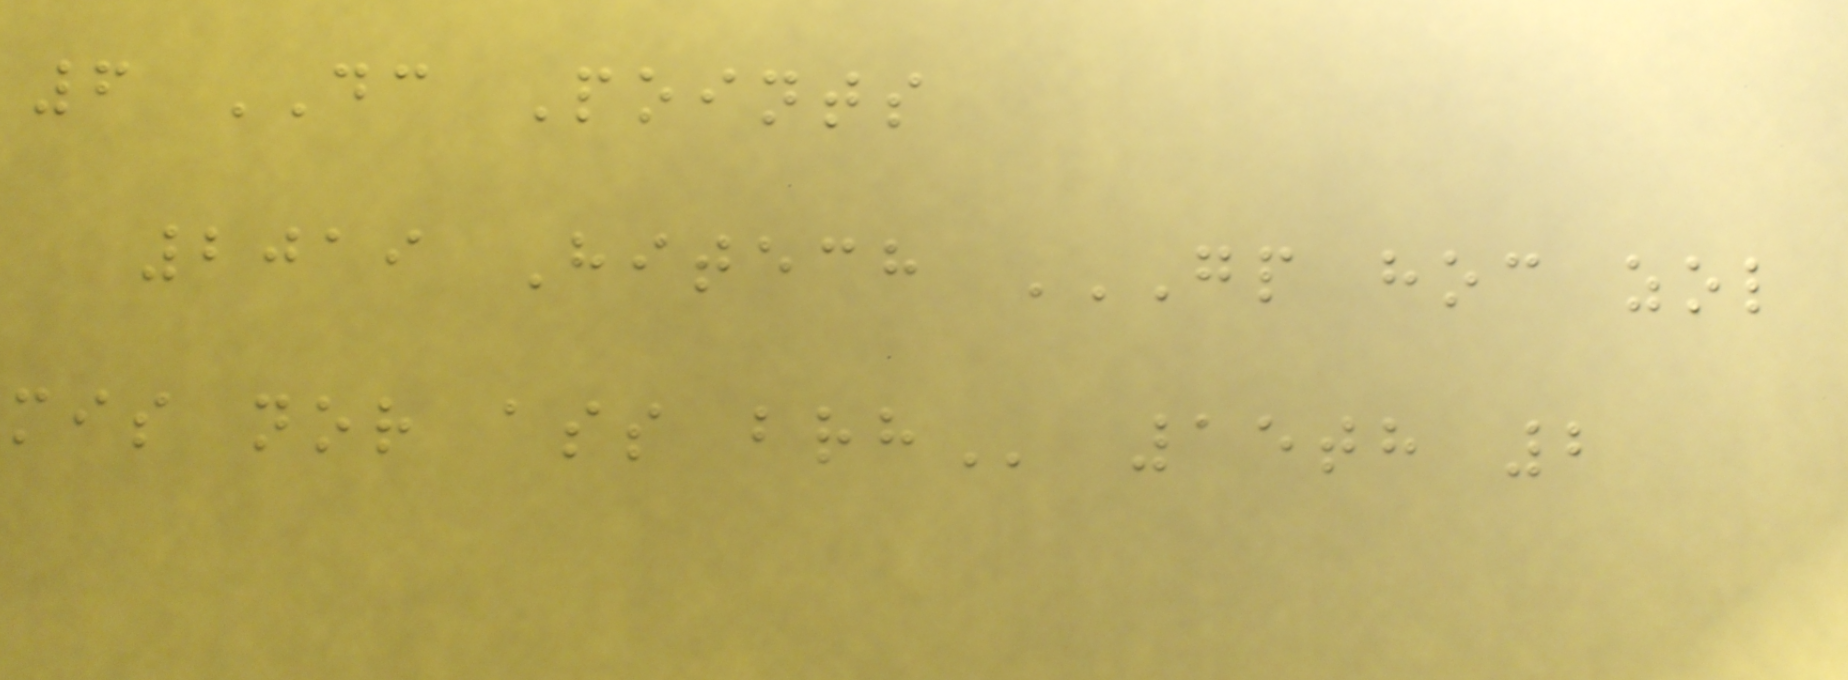6 DC Points
2019 Hitech GP HOC ZOL
MIS NOR ASS BRH 15th 2
